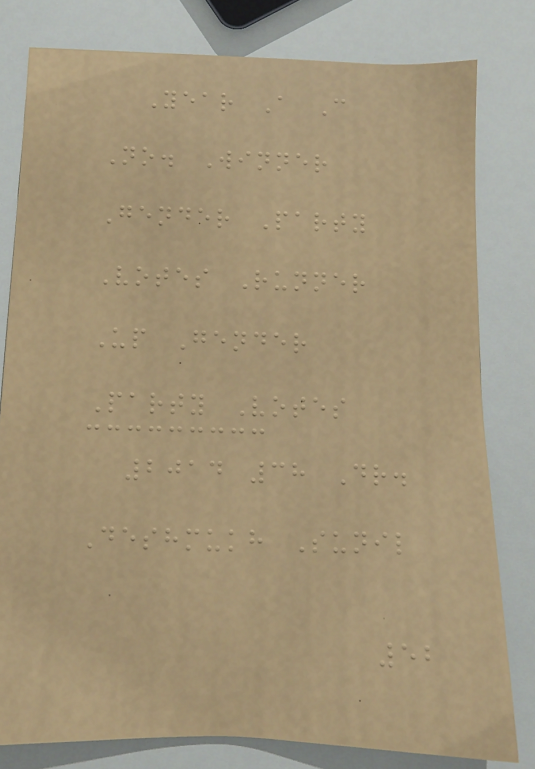Year A C
No. Winner
Gender Party
Votes Runner
Up Gender
Party Votes
2014 38 Dr.
Deshmukh Sunil
52
